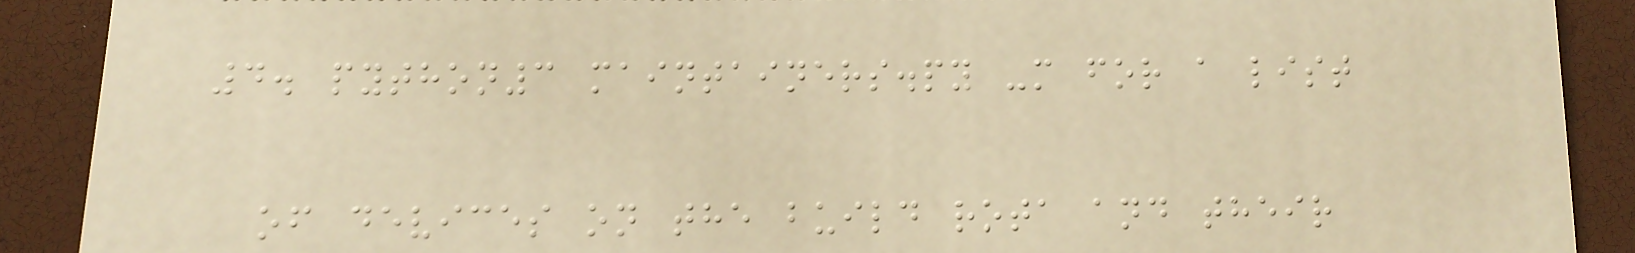4. python3 maintainers.py -m for a list
of devices on the build rota and their
